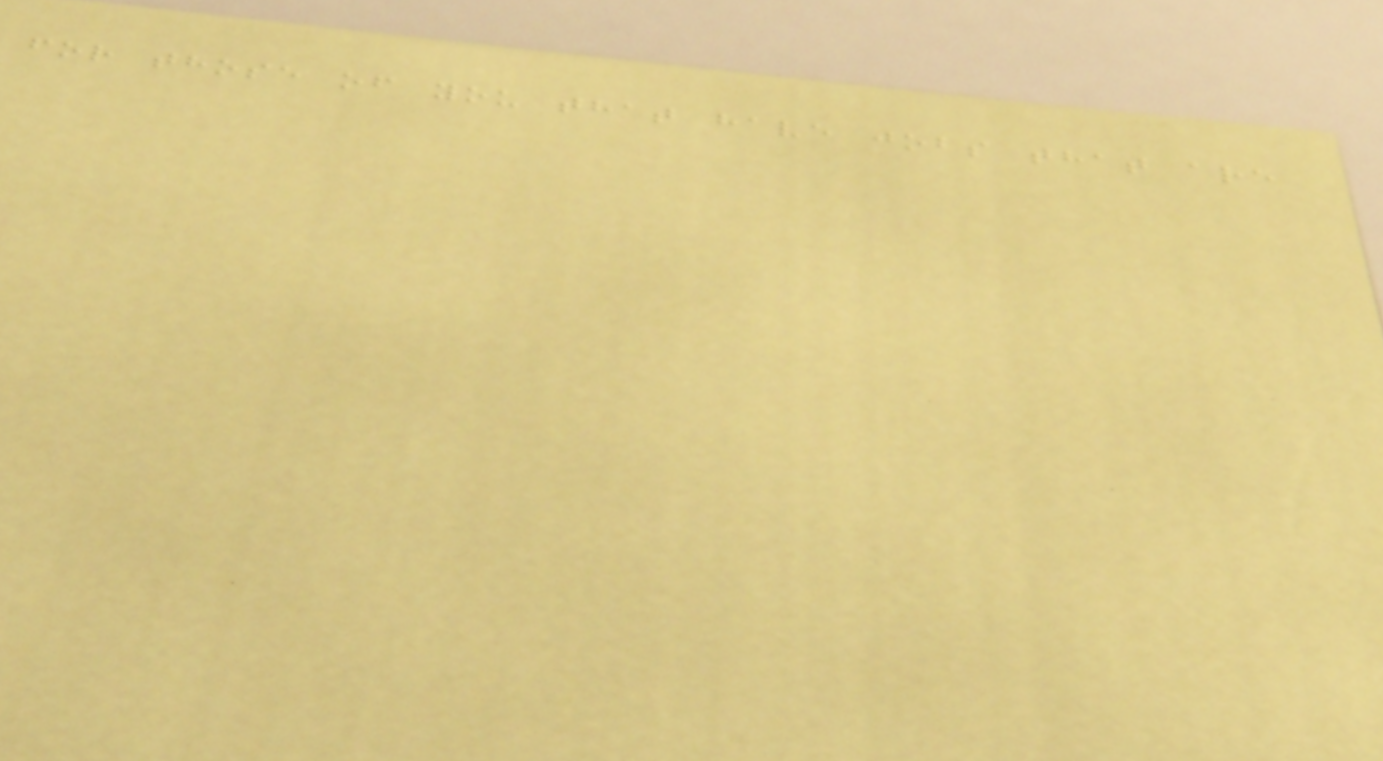for those of you that have jobs that are
